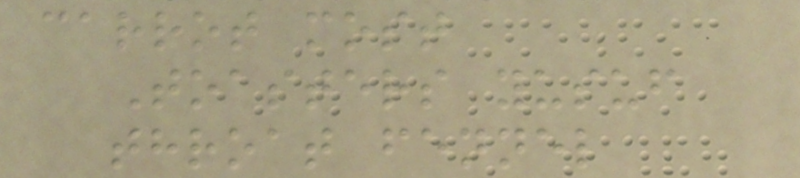carrot most
Toasters yusuf
throat fennel
